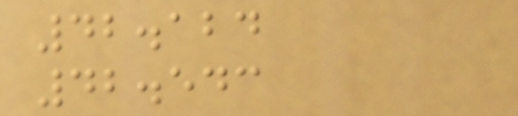42.124
42.543
